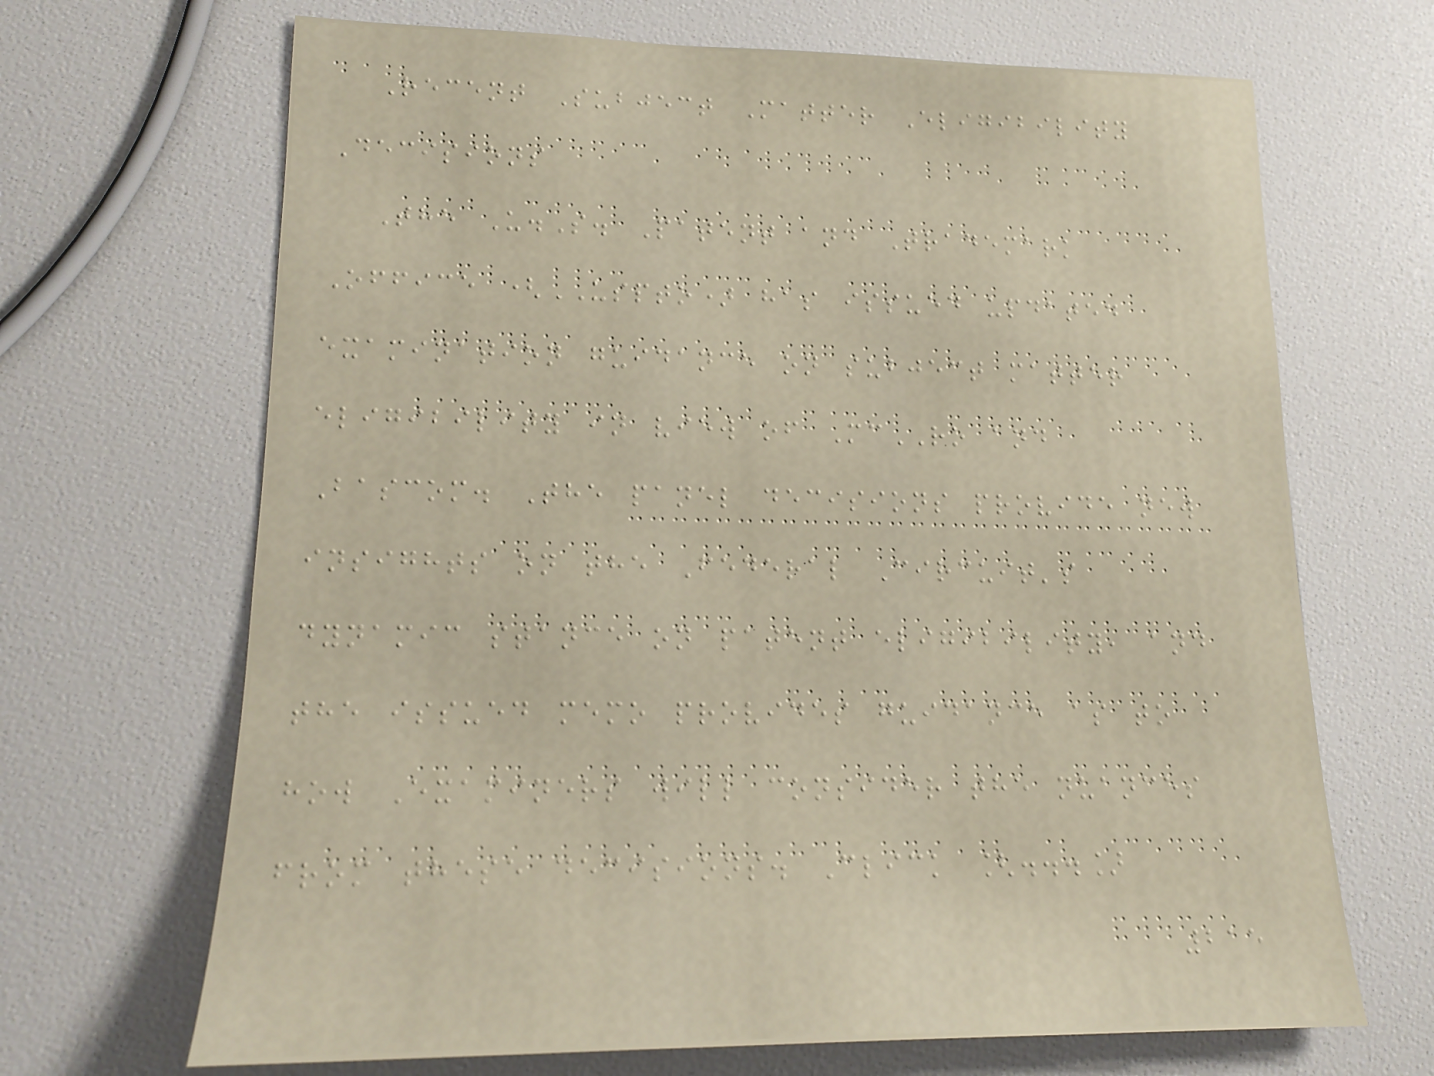Recent Subject Matter Eligibility
Decisions
The U.S. Patent and Trademark
Office (USPTO) has issued updated
examination guidance on subject matter
eligibility in view of McRO and
Bascom. The panel decisions provide new
insights on the Federal Circuit's
dynamic stance on patent eligibility, and
the issued memo provides guidance as to
how Examiners will consider the nuances
from these decisions. Click [...]
215
